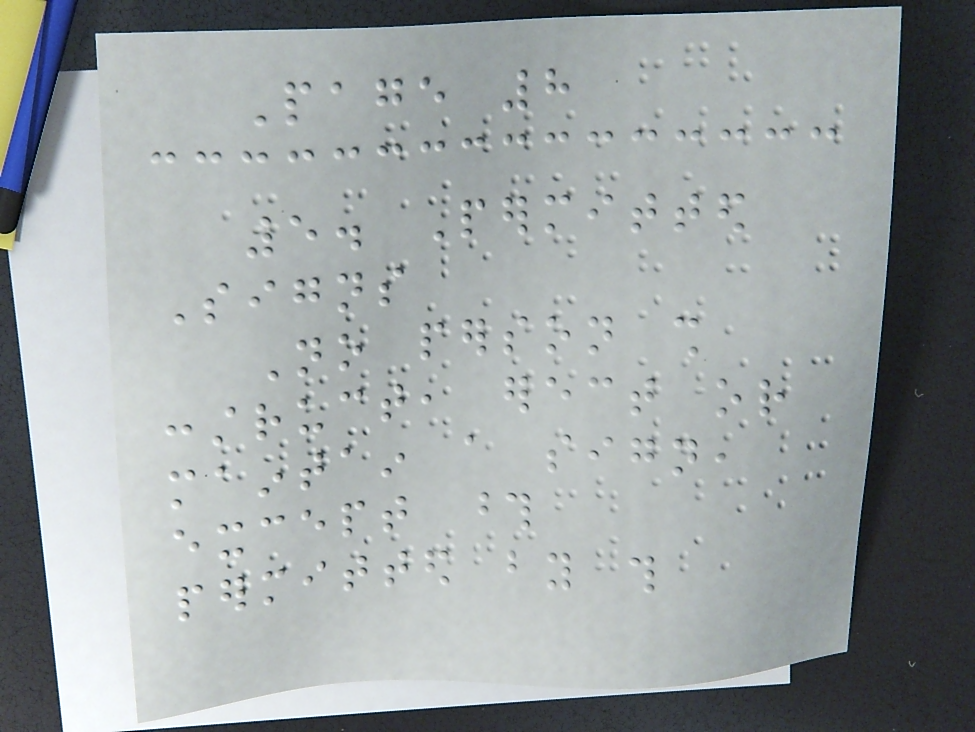Page 8
5. Permitted
Signs
No person shall
construct, erect or
maintain a sign,
except those
permitted by this
